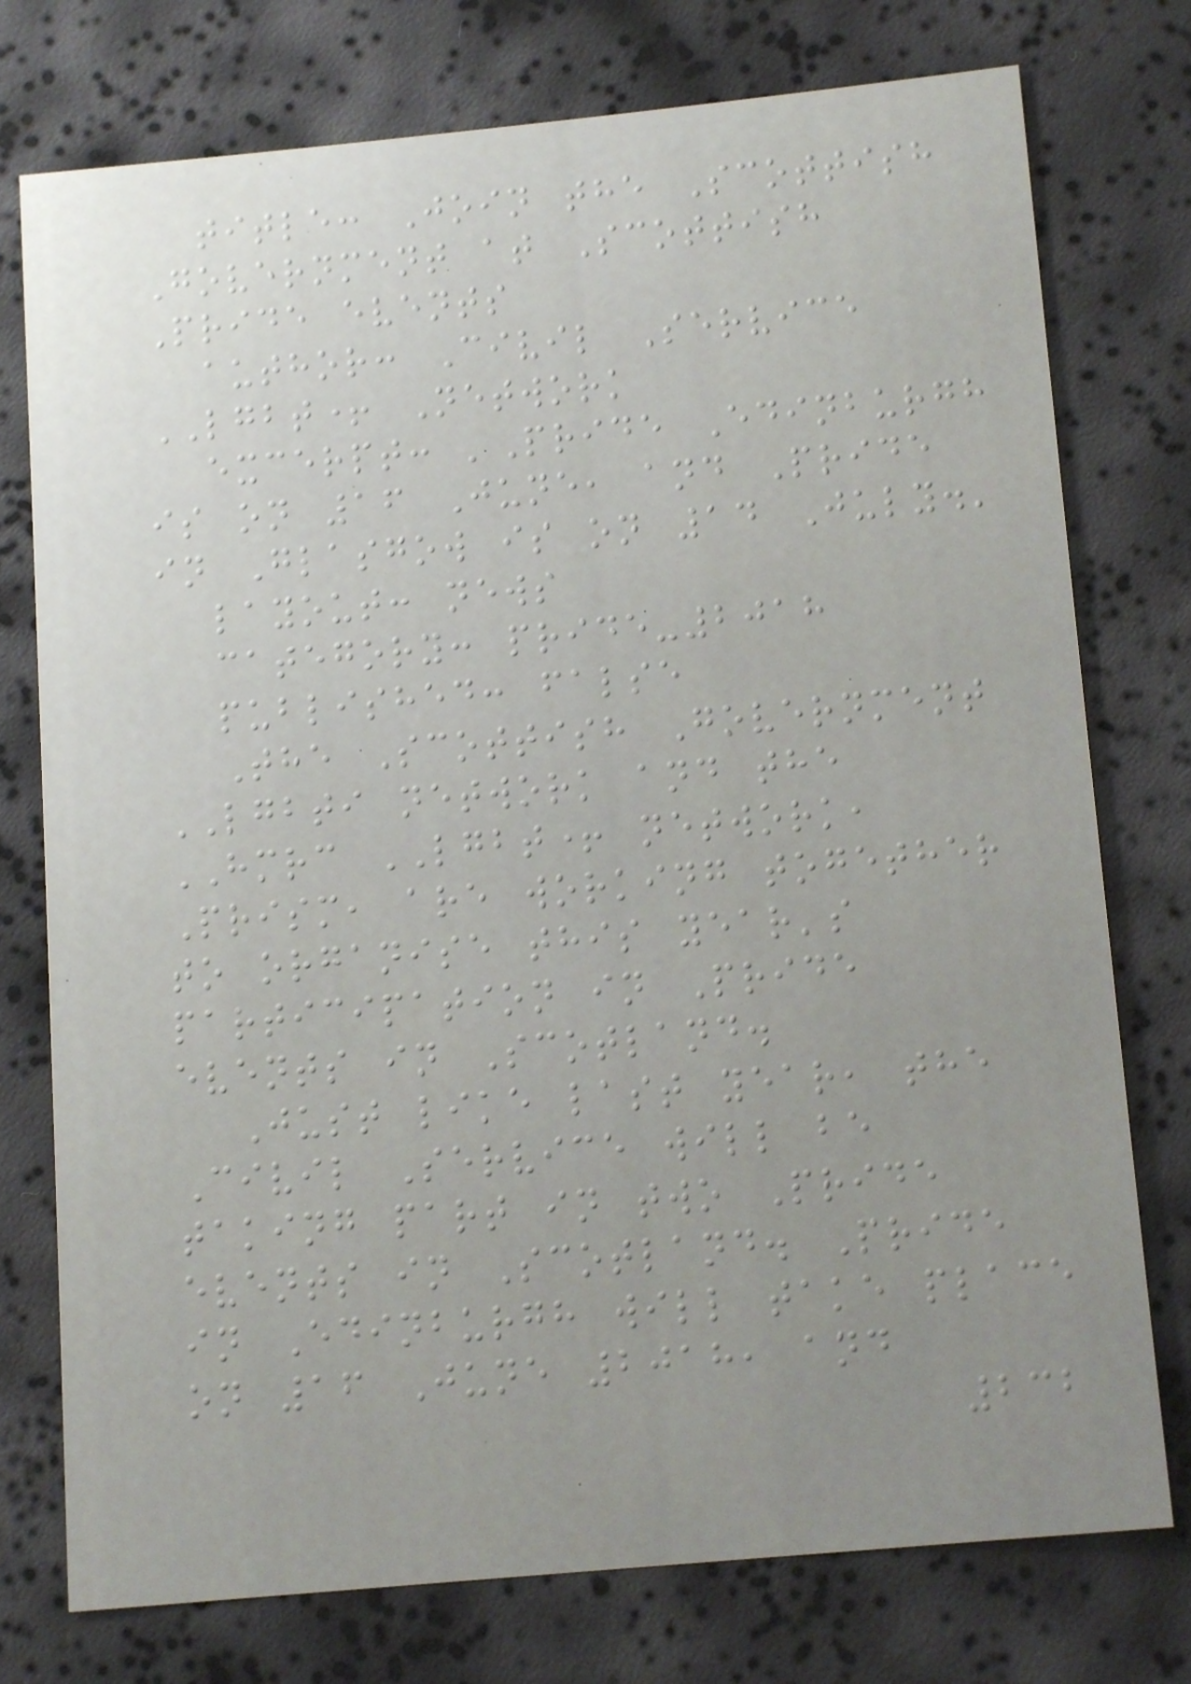title: Join the Scottish
Government at Scottish
Pride events
author: Civil Service
LGBT+ Network
excerpt: 'Pride Edinburgh
is on 16 June, and Pride
in Glasgow is on 14 July.'
layout: news
category: pride-2018
published: false
The Scottish Government
LGBTI network and the
HMRC LGBT+ network,
Prism, are working together
to organise this year's
participation in Pride
events in Scotland.
Just like last year, the
Civil Service will be
taking part in two Pride
events in Scotland. Pride
in Edinburgh will take place
on 16 June 2018, and
232
